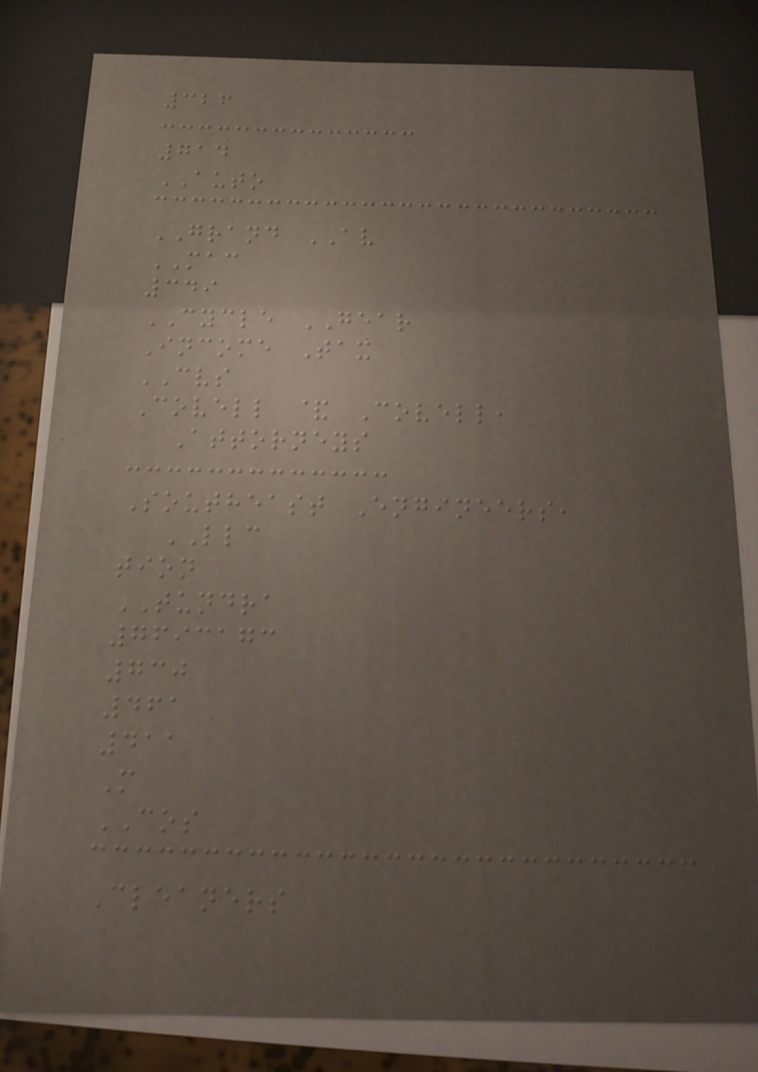326
714
AUTO
GRAND AV
MAC
349
CYCLE GEAR
Income Tax
CVS
Covell & Covell,
Attorneys
Southeast Engineers,
LLC
tion
TUNDRA
7693173
730
461
411
M
COS
Cleaners
